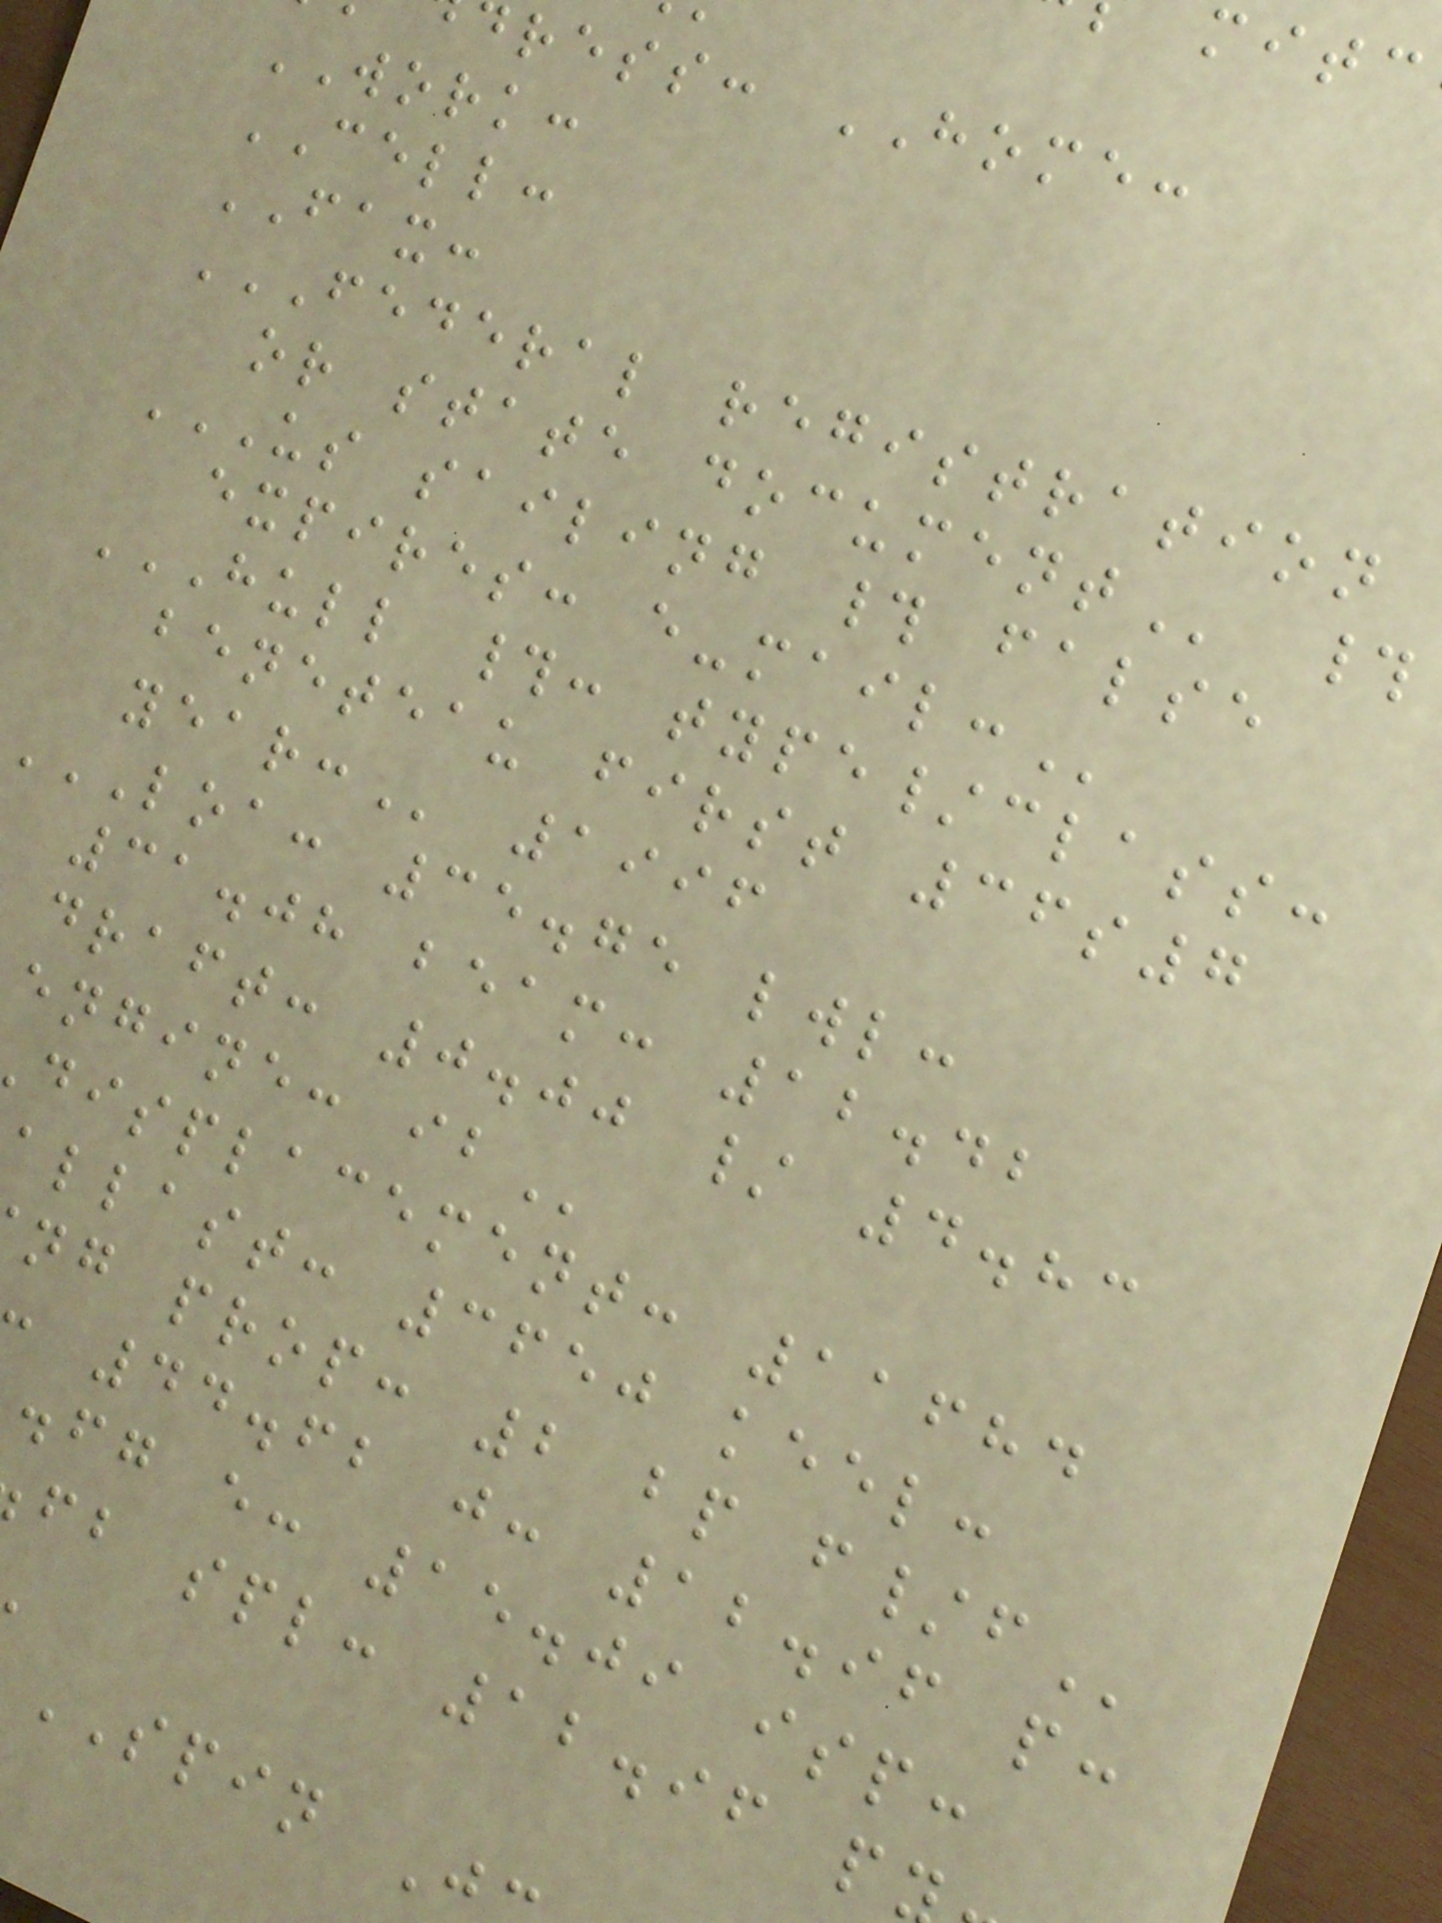ress: HOME:
WORK:
CELL:
FAX:
FEDERAL REGISTRATION
or state
US SAILING # FALSE
expires:
HULL #: TYPE/CLASS:
beneteau first 36s7
1996
LOA: 35.75 LWL:
31.08 beam: 12.42
draft: 0.00 / 4.83
engine:
displacement: 11684
allast: 3650 keel:
ng prop: 2 bp
44.62 j: 12.96 p:
.fg e: 15.09 isp:
fb spl: 12.96
SPIN J
